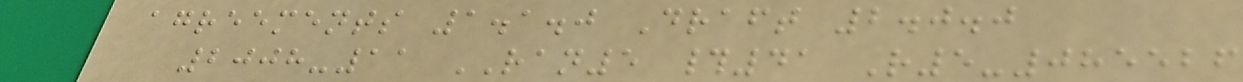agreements 1.1.0 Draft 2.0.0
2008-11 RAN5 #41 R5-085526
